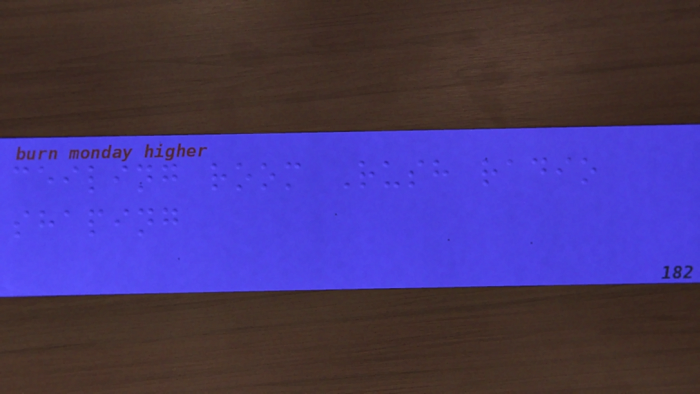ceiling room Rush radio
shaping
